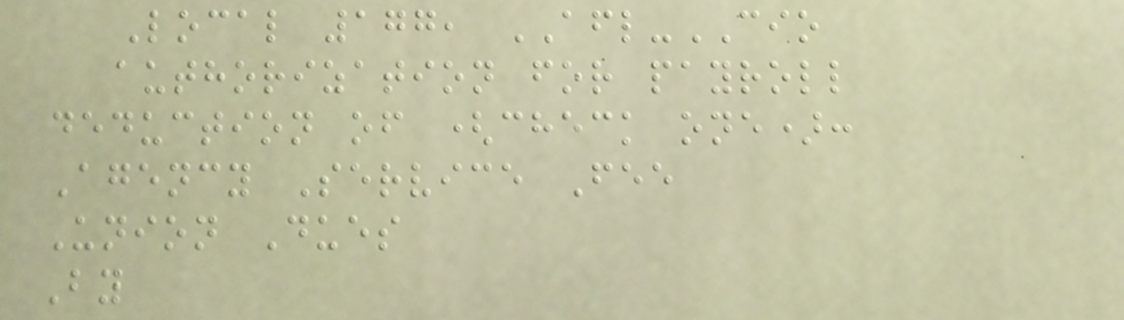Local 177, AFL-CIO
authorization for payroll
deduction of (check one):
Agency Service Fee
Union Dues
By
